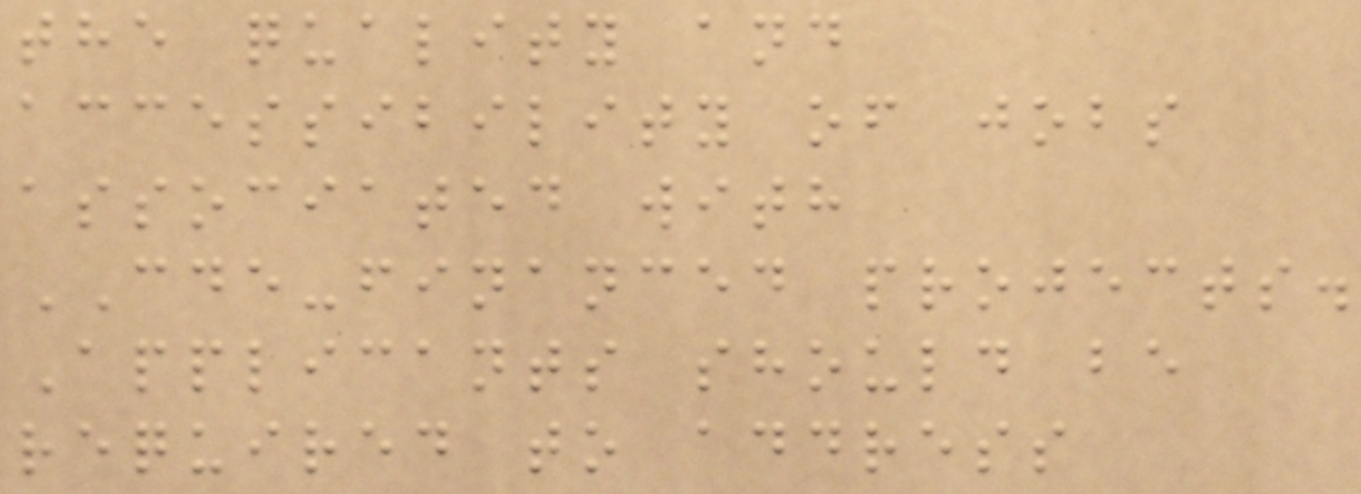the quality and
accessibility of jobs
associated with
CDE-financed projects.
Applicants should be
required to address
